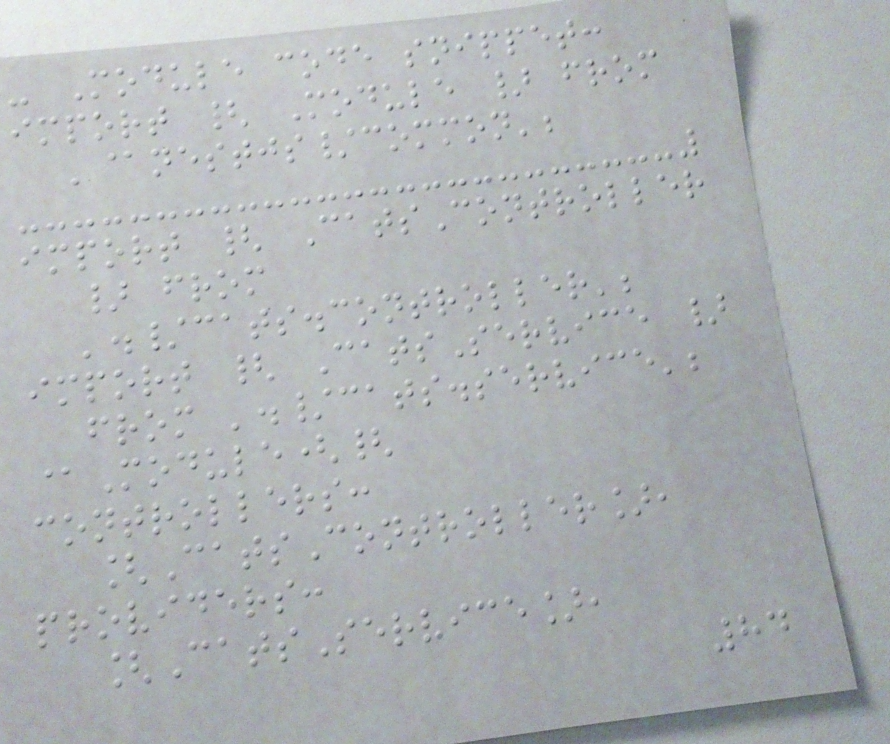- Module code snippet:
import { Module } from
'@nestjs/common';
import { CatsController
} from
'./cats.controller';
import { CatsService }
from './cats.service';
@Module({
controllers:
[CatsController],
providers:
[CatsService],
84
